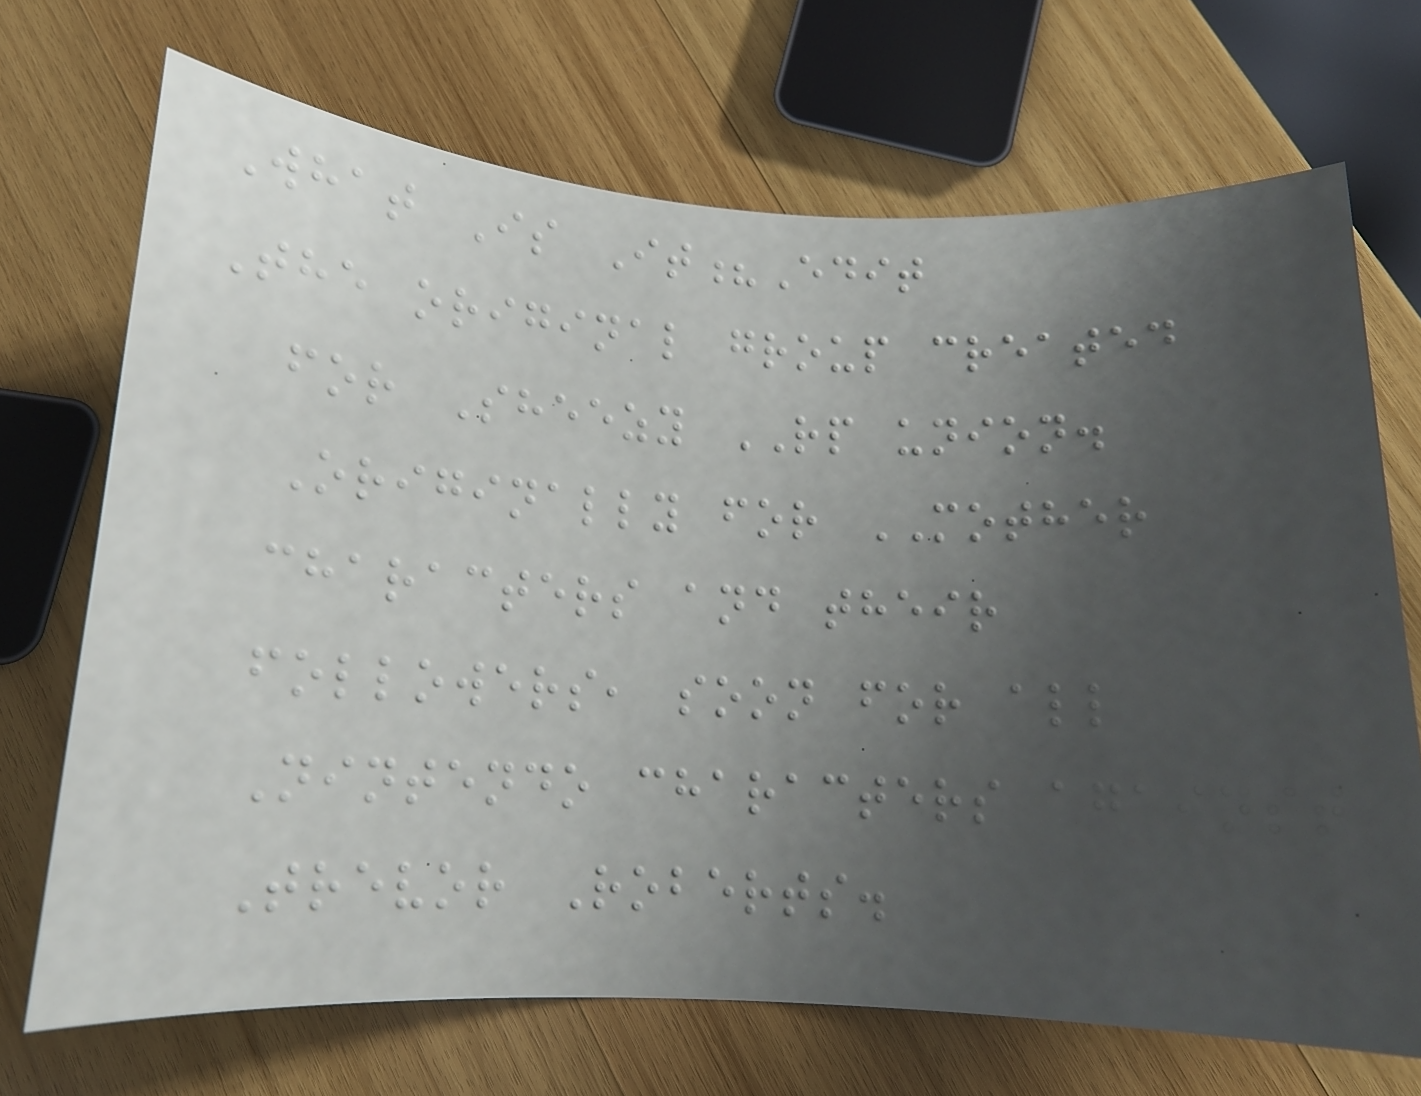What Is It?Edit
The original group created
for Sheezy RP union.
Originally for MOTHER
characters and their
followers, soon for all
Nintendo characters against
Trevor Roberts.
